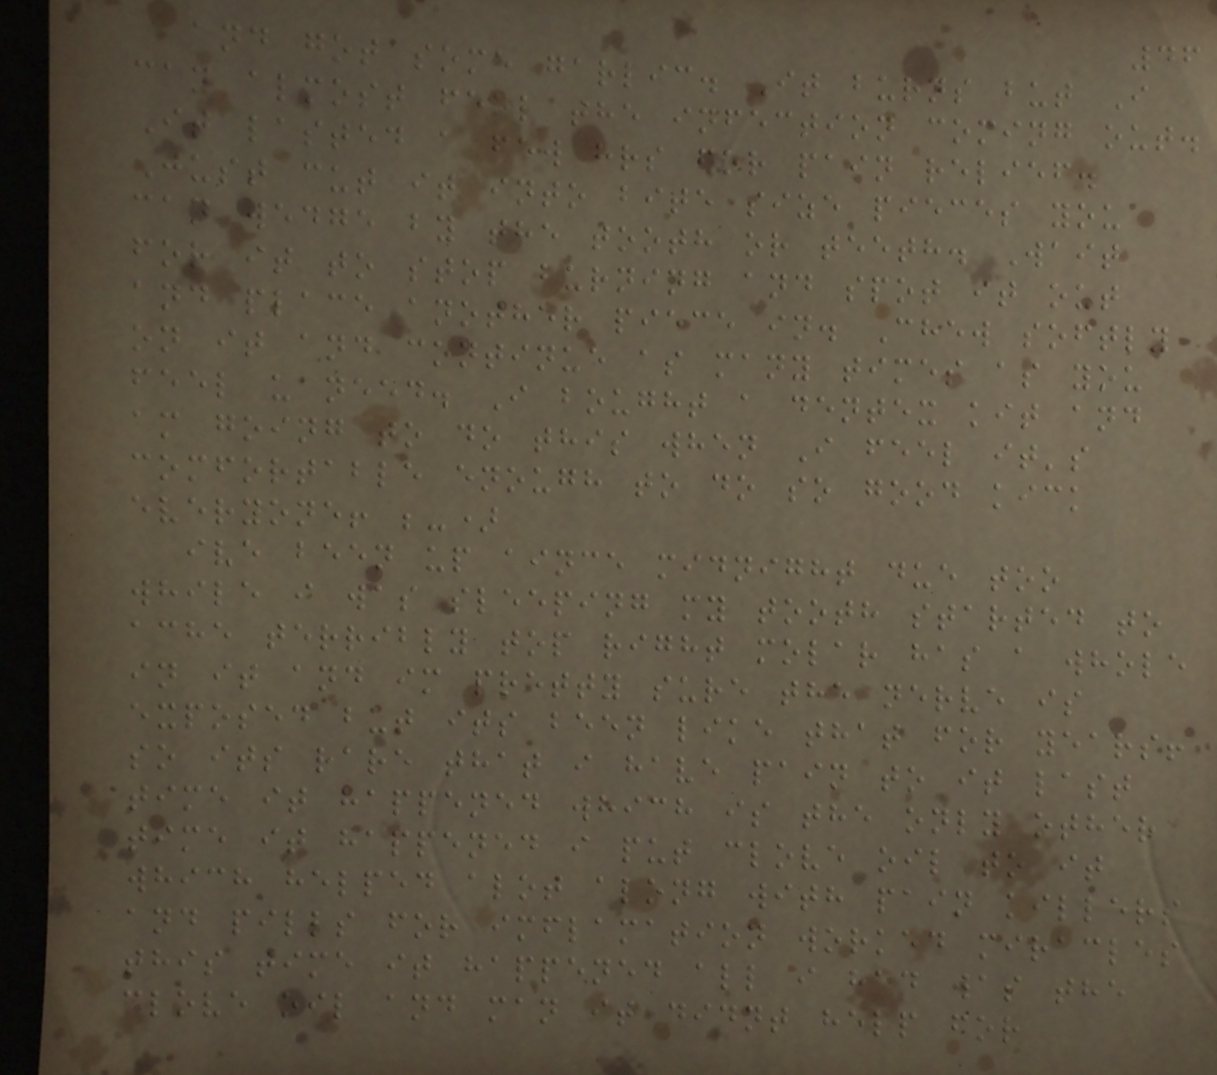46
and got some garlic. It burns but I
can almost feel the infection coming out.
It lasted a few hrs for pain relief.
Just cut it into bite size pieces you
can wedge by the tooth or teeth. Wait
for it to stop burning and spot it out
and place another piece in. Chew softly
on it and continue as many times as you
feel u need. I bought a dentex kit and
am going to do this when I feel it's
comfortable enough to do so good kick
everyone! ;-)
ive been up aince midnight due too
while i was sleeping my tooth started to
ache terribly top right molar has a whole
in it and im pretty sure the nerve is
exposed but its been like that for years!
so its rare that i have pain to it last
time it happened which is the only other
time it happened i put clove oil to it
which helped alot along with pain killers
and pills for imflamation worked miracles
this time it happened all i had was the
clove oil and man it didnt help for
